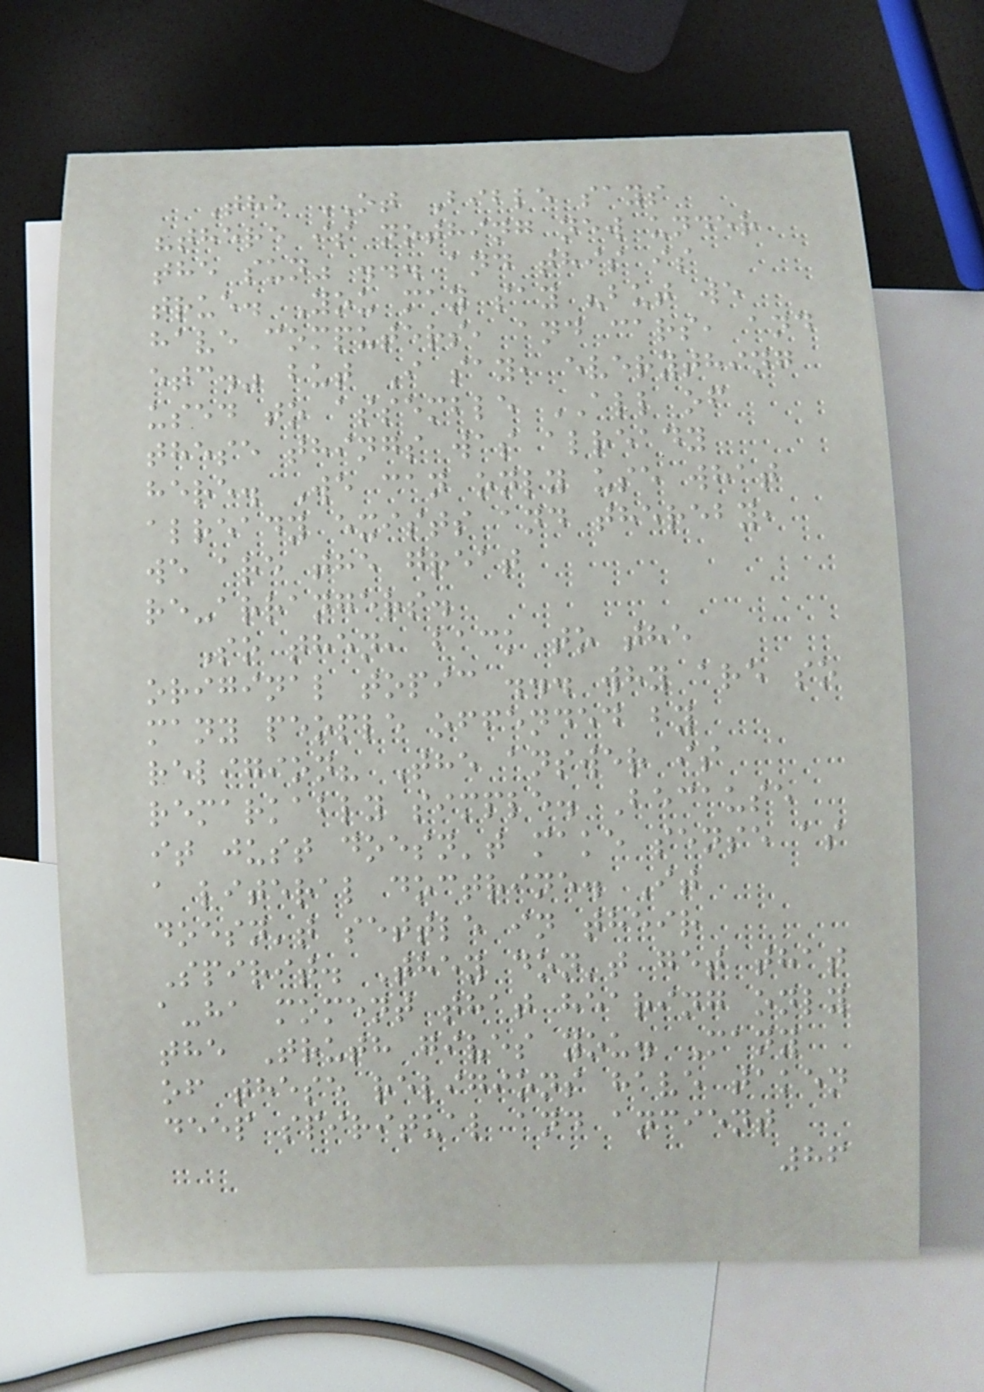The OT Bible says
"there is nothing new under
the sun" ... and this is
true. You may say "but we
have computers, and cars, and
etc." but I say, everything
used to assemble ALL of
these things was already
here. We can only use what
already exists and thereby,
we are the great
re-arrangers.
So then, back to the
original topic ... why are so
many people offended by
religion? The answer is
remarkably simple. Because
it just doesn't make sense as
a literal doctrine. It
doesn't settle in their
Spirit. They don't get that
a-ha moment that hearing only
the Truth gives you. Many
of these religions have taken
deep spiritual and ancient
86
